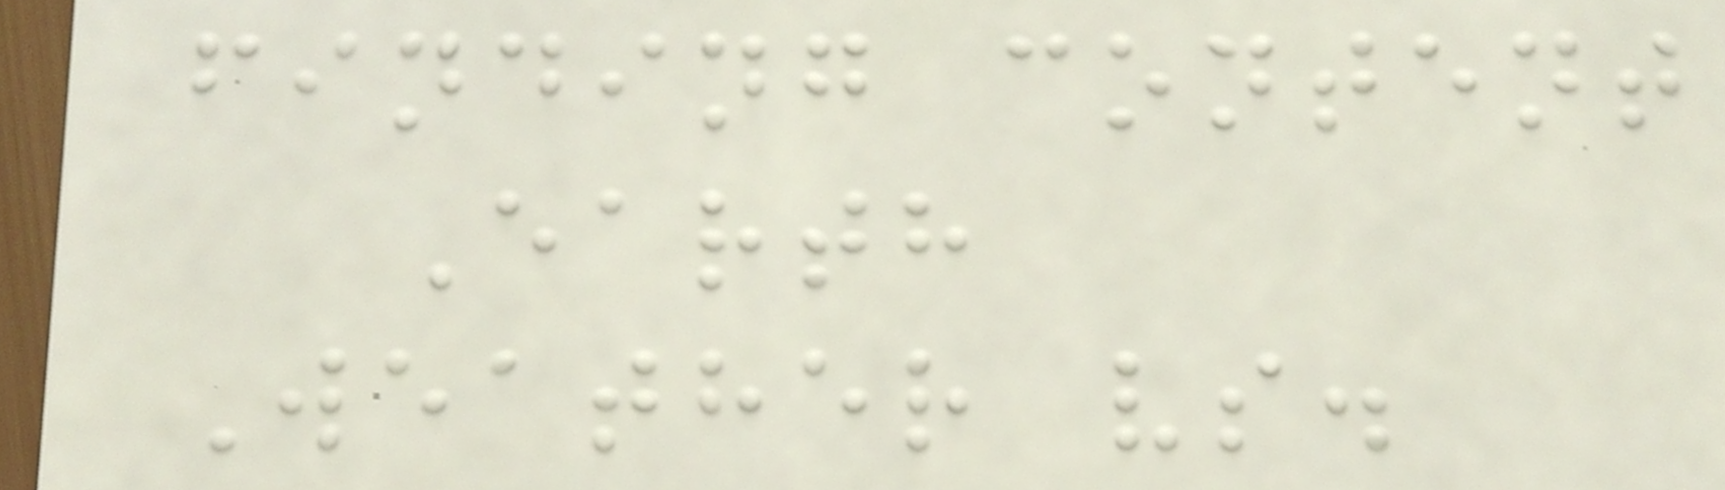finding content
Earth
Weather vs.
